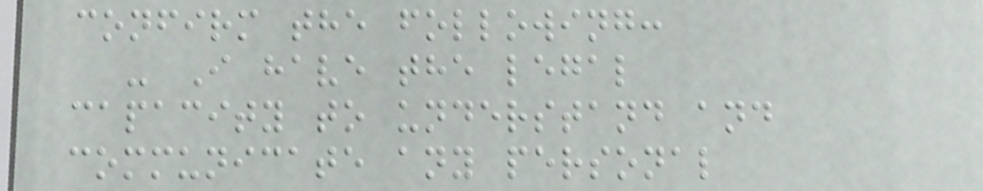confirm the following:
- I have the legal
capacity to understand and
communicate any personal
